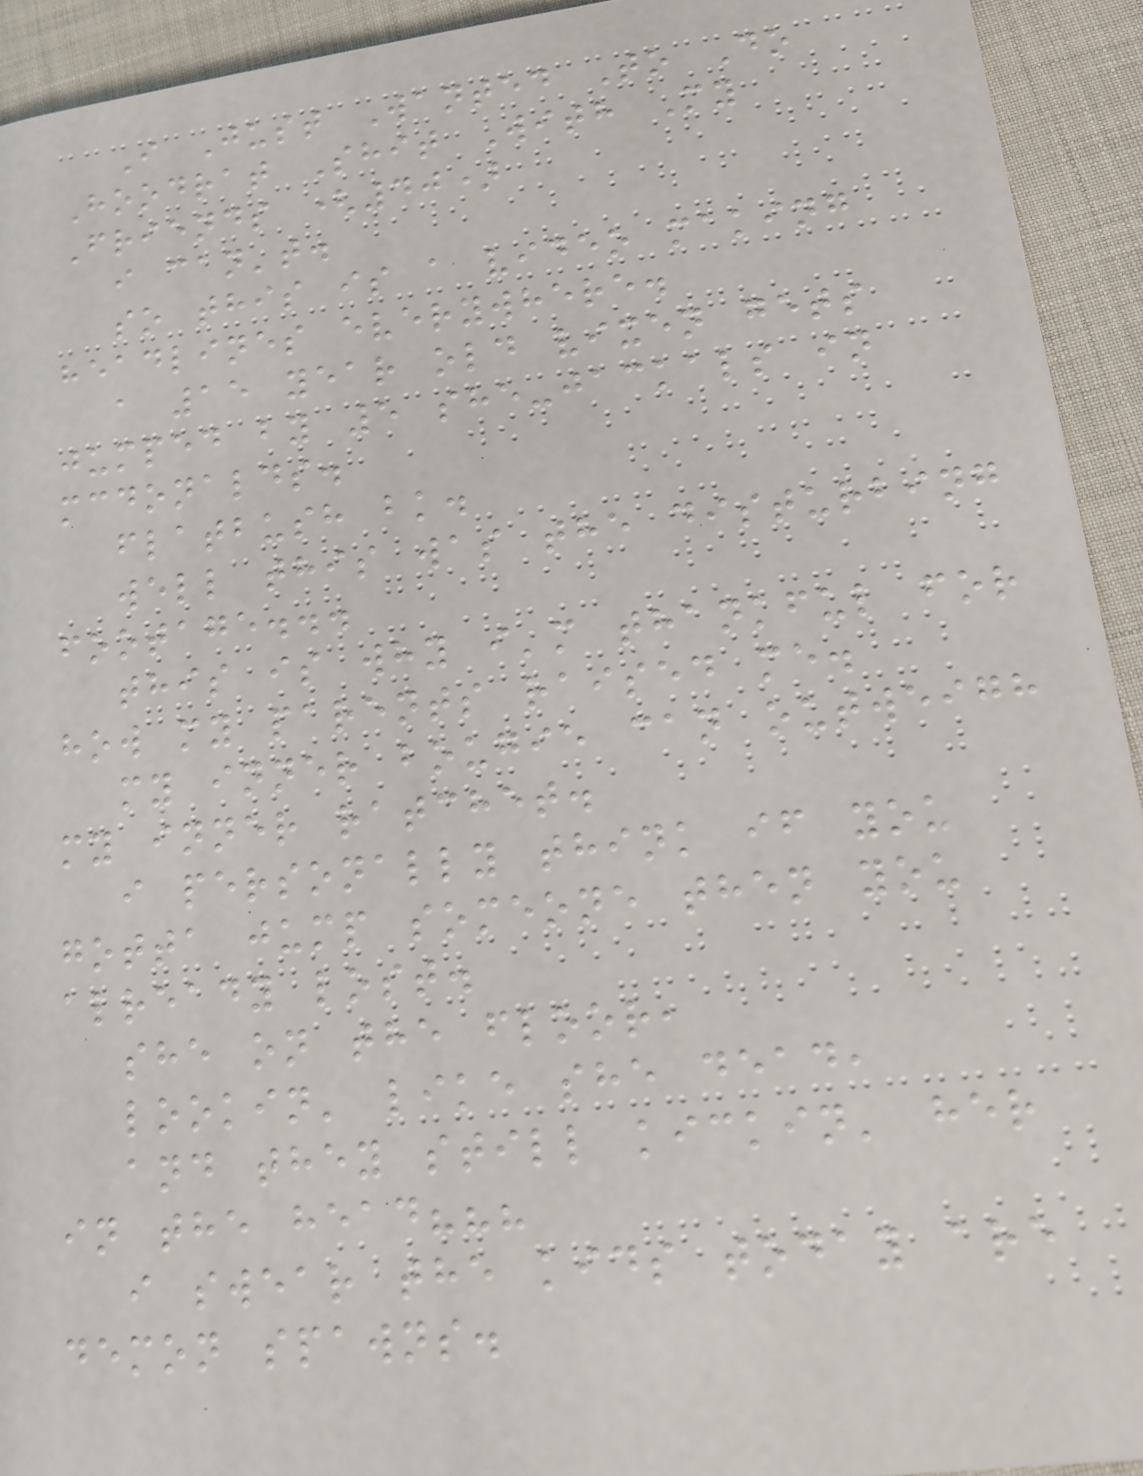I Just Wanted To Do
Hoodrat Shit With My
Friends (40)
i can't.
so this is a video making
headlines everywhere.
a 15 year old vixen gets
jumped by 5 she-jackals in
mcdonalds.
flatbush bk.
well this was the disturbing
footage...
this is why i'm thankful for
how my parents raised me.
my inner bougie can outweigh
my inner ratchet.
i personally think if you
gotta jump someone then you
already lost.
she on the floor,
lookin' like she dead,
and they still kickin' her
in the head???
i swear the kids today are
demon spawns.
